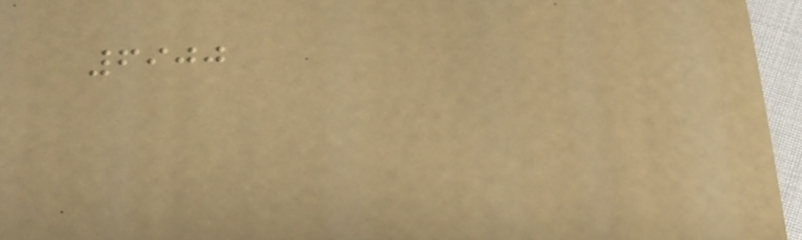6900
